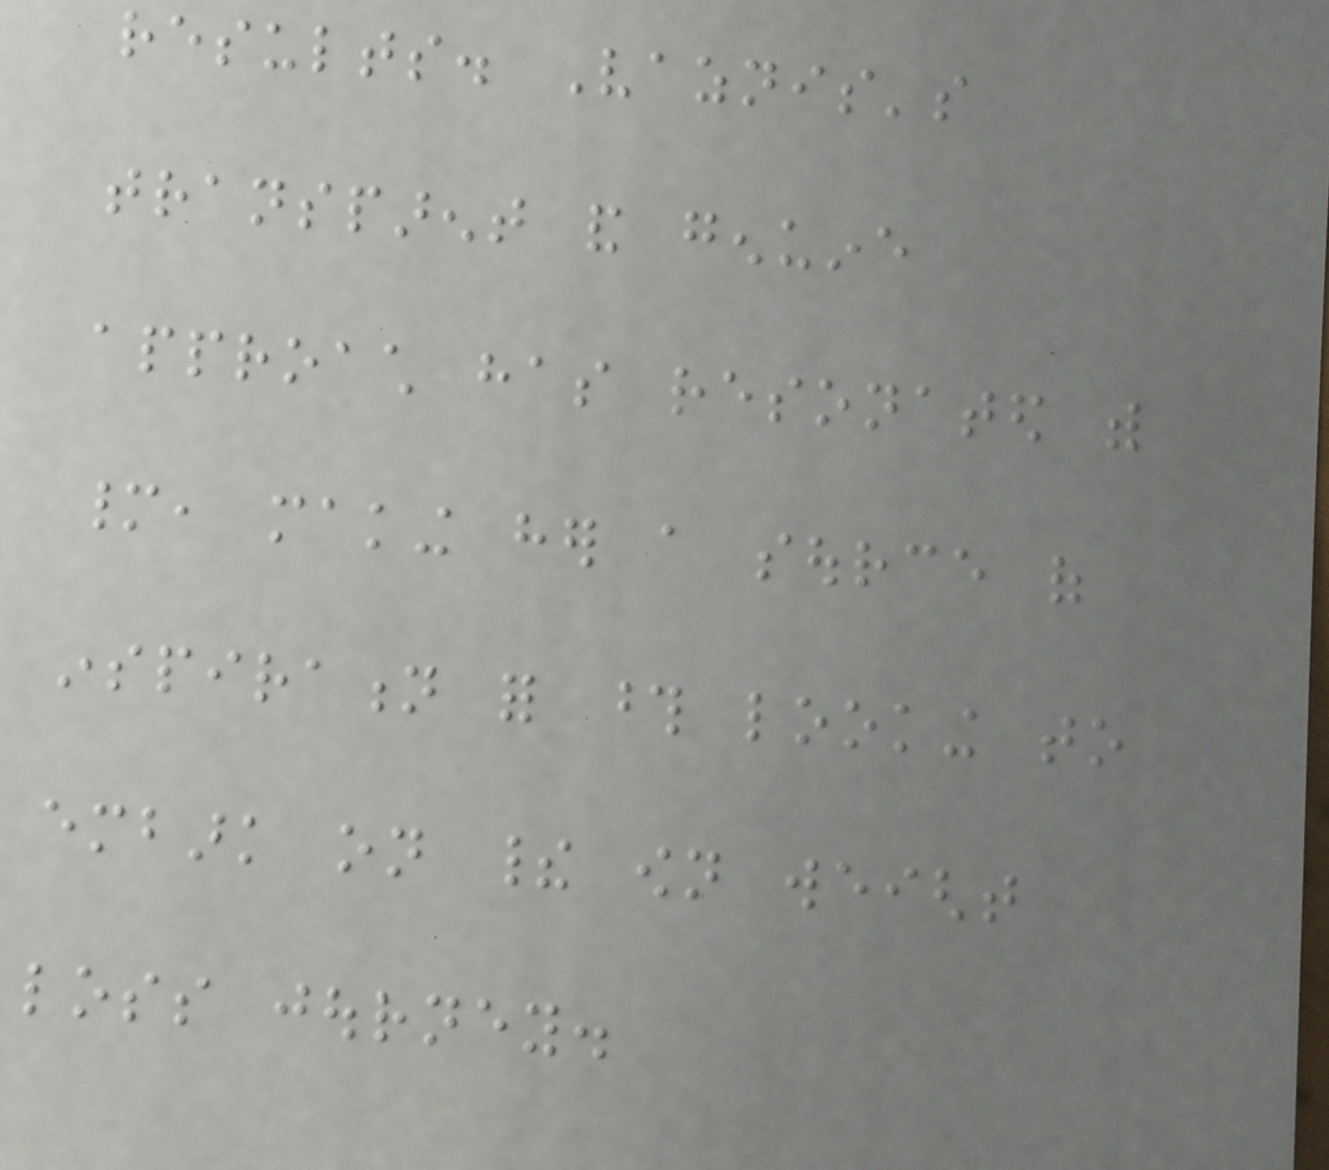results. Vaznis's
transparent and genuine
approach has resonated with
many, making her a source of
inspiration for those looking to
embark on their own weight
loss journey.
